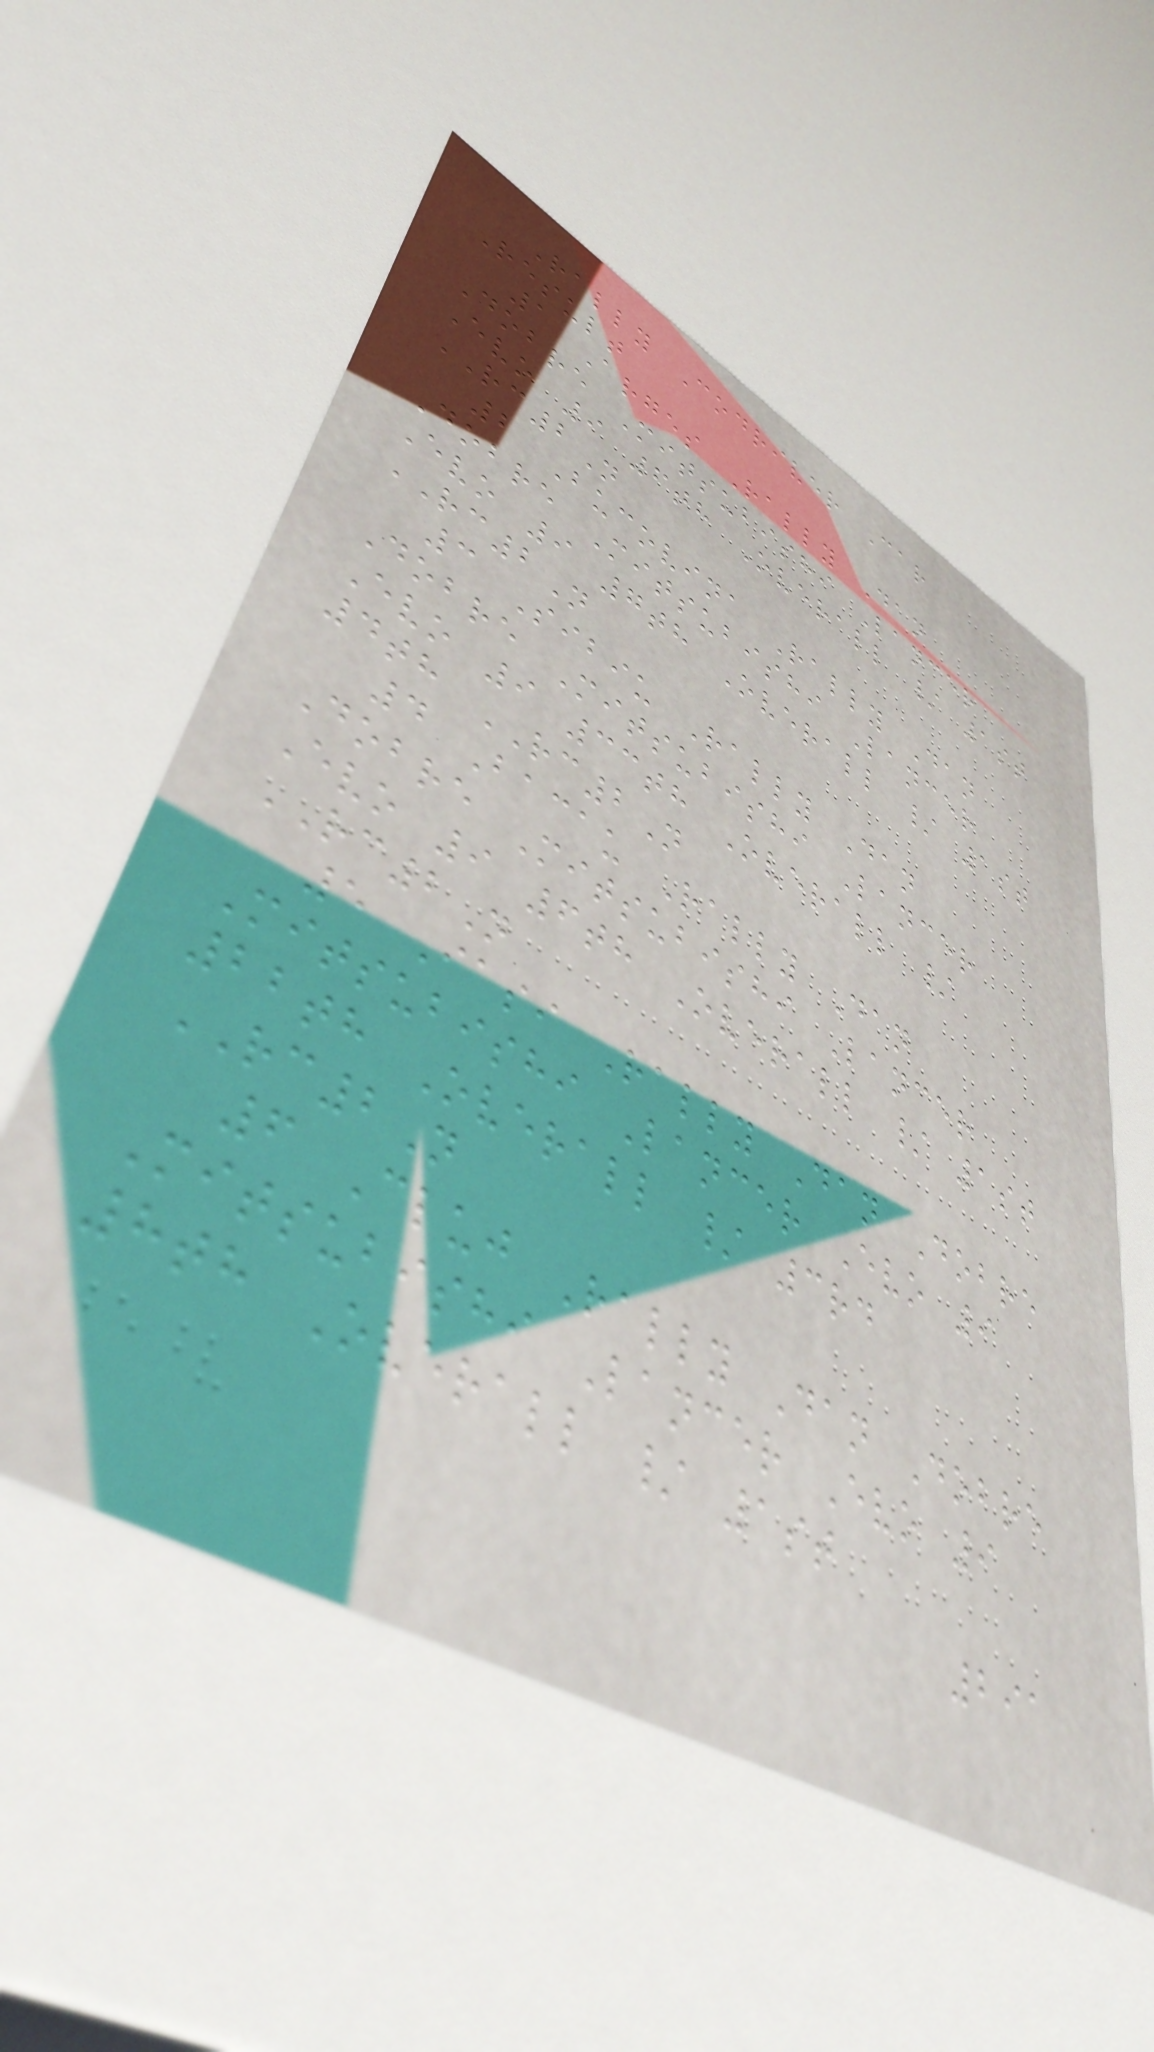Rally Codriver Car
Result
1 Arges Rally Dan
Dobre Mitsubishi Lancer
Evo 9 6th Overall / 1st
RC2N
2 Bucovina Rally Dan
Dobre Mitsubishi Lancer
Evo 9 7th Overall / 1st
RC2N
3 Sibiu Rally Dan
Dobre Mitsubishi Lancer
Evo 9 33th Overall /
4th RC2N
4 Bacau Rally Dan
Dobre Mitsubishi Lancer
Evo 9 6th Overall / 1st
RC2N
5 Iasi Rally Dan Dobre
Mitsubishi Lancer Evo 9
22th Overall / 3rd
RC2N
6 Cluj Rally Dan Dobre
Mitsubishi Lancer Evo 9
8th Overall / 1st
291
